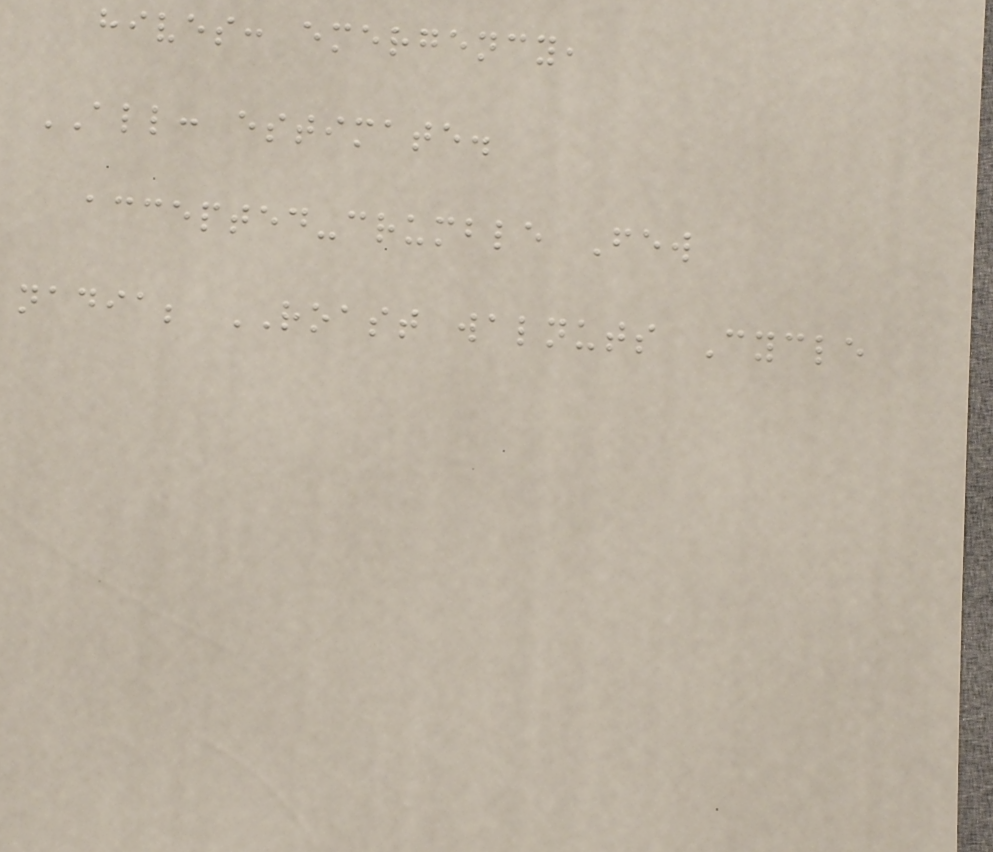hives: emergency,
ALL: estimate.
accepted-crumble Few
nadia; ROAST walnuts Cycle
